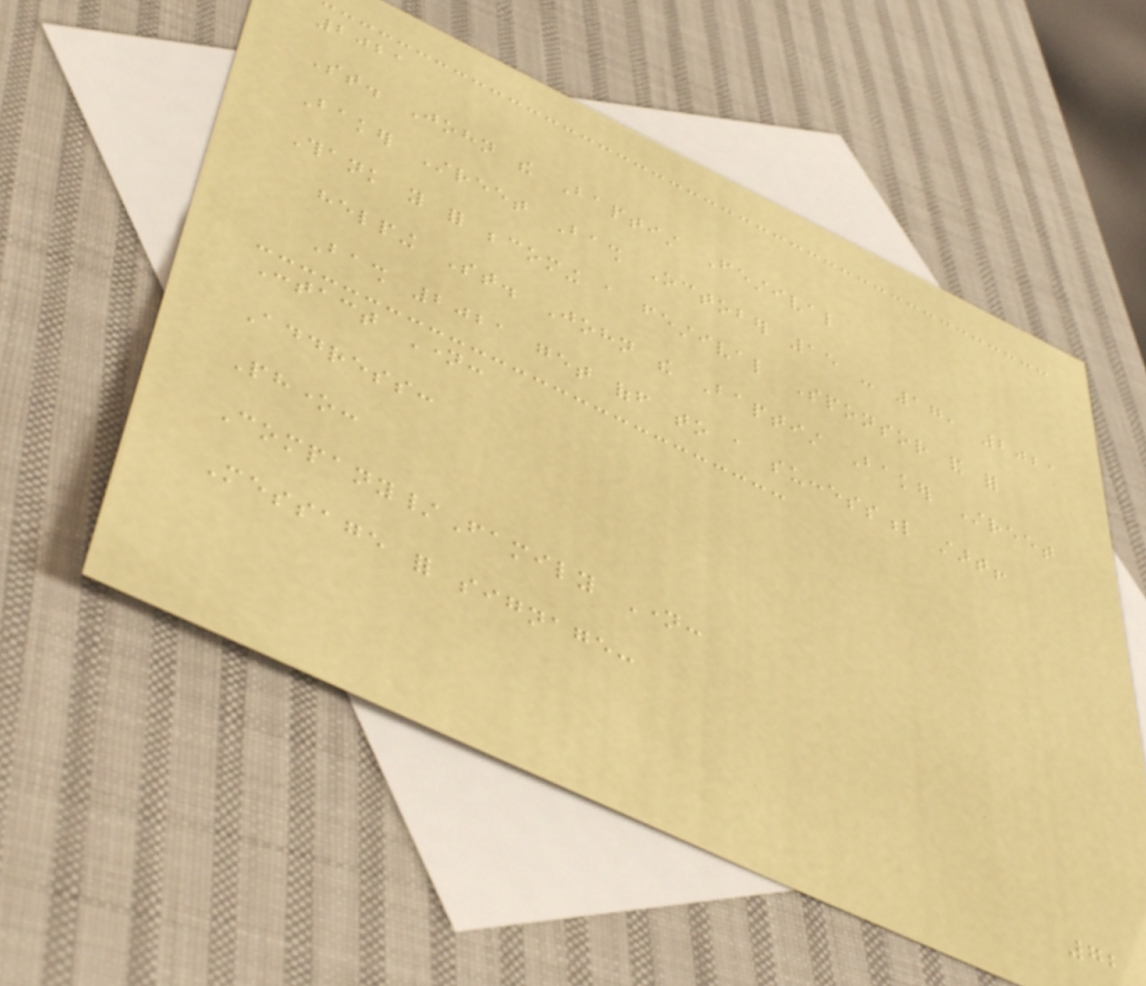2021
St. John the Baptist Festival
Baker Street Bash October 15 - 17, 2021
Thank you for becoming a festival Sponsor and for
helping St. John the Baptist Baker Street
Bash 2021 get off to a successful start!
Contact Name:
Address:
Phone:
Company/Family Name:
Message for signage:
72
